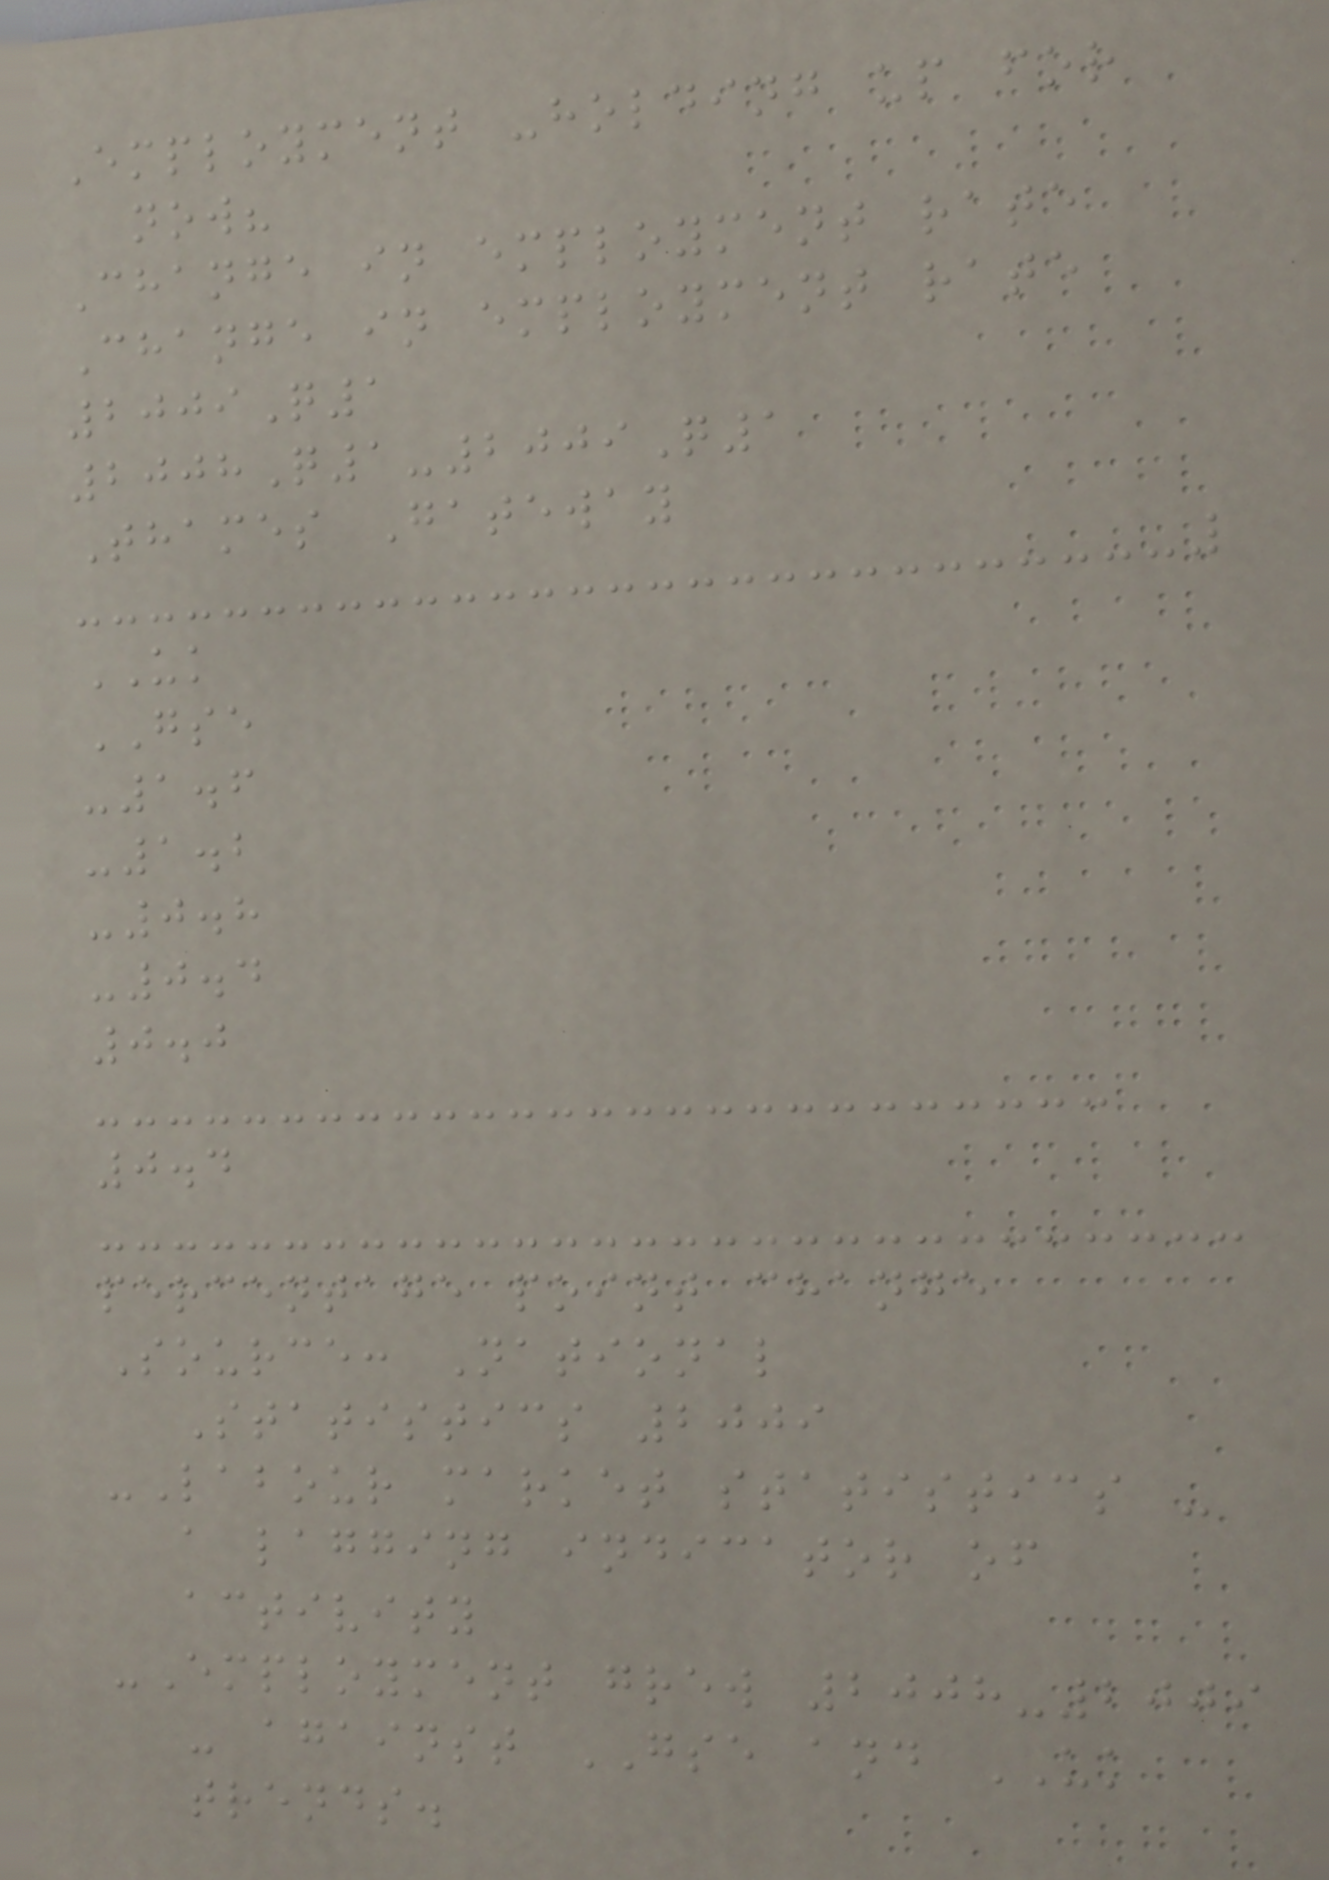Employment -holding up for
now?
Change in employment rate
Change in employment rate
2009Q1
2008Q1-2009Q1
Thames Gateway
UK
GSE
-1.6
-1.2
-0.8
-0.4
0.0
0.4
percentage point change
Source: National
Statistics 2009
-Labour market statistics -
a lagging indicator of
activity
-Employment grew 2008-2009
- against GSE and UK
trends.
